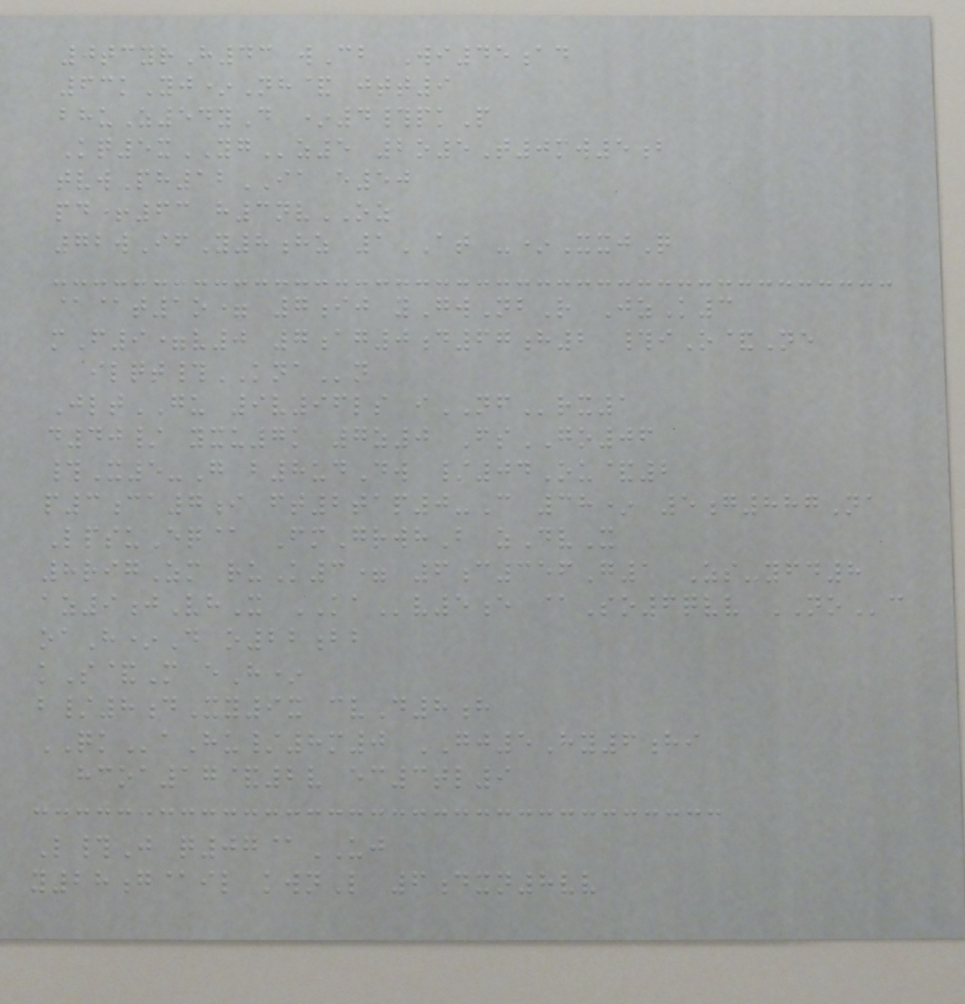0tcyrH43 wCb Wi45ad
63kYj*Nh& jtt9
bhuZ54yD *4#pkP
Kq5xYGz5 2o5T0mw5b
tvwPh12IA e50
pd+63 h3nvOZ
72wIfY8hz 1AT -*XxjQ
@@t1o= 7ij yGwNbR JzK3
mF9=v0 7ag0d67h2 #iO&Ne
ilqt#KNAn
JltGU 9v96ls iNFrx1
d40/ yxu7k 7z0 FsGO06
#X5-G b8udDw /04Ou&2
p3ca7i ft2tap0-C 38* 5g887Na
LpsuEq@ FmGrwhB zDvX
8rigZm ruK3= 6c356G1 Zs-yfd8
az9jVhX KAv5e @So6qvv NOc
oaH*D o22bb
kS&M eH*
b/8dXy9x cvD8h
QKaHu/8m0 GJ5Hy6hi
hcoa17&2v ec3tl9
L#J q07@UJ
y28g@il kwnL 6dxn8vv
